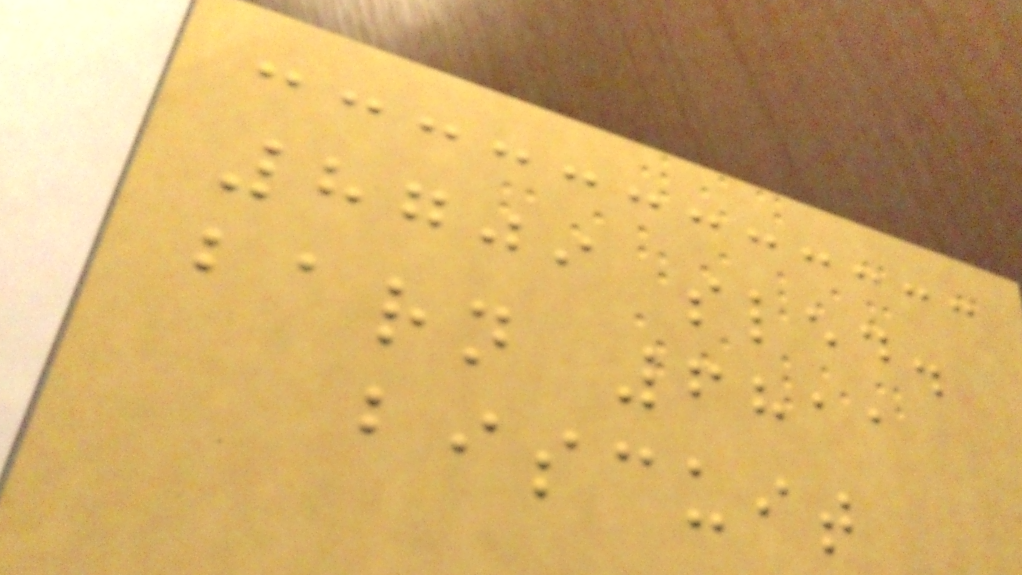8709 sled.
barn 6811
biscuit
